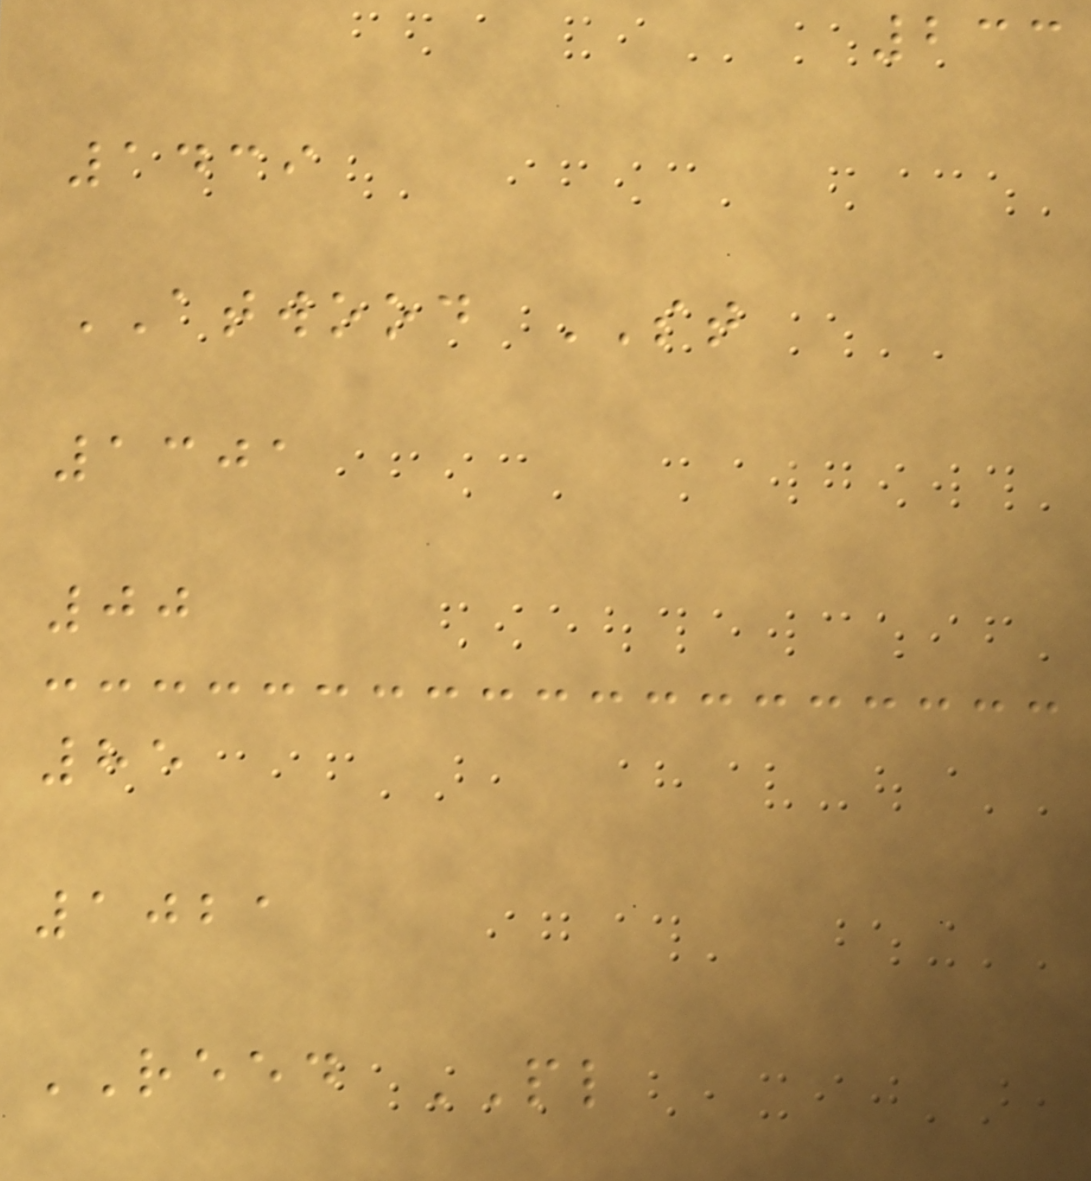233
1439
ATWOOD ST
1301
00
85
1021
REED PL
